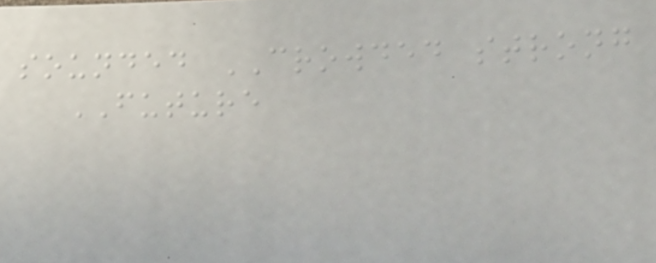sounded CROWDED strong
FUTURE
